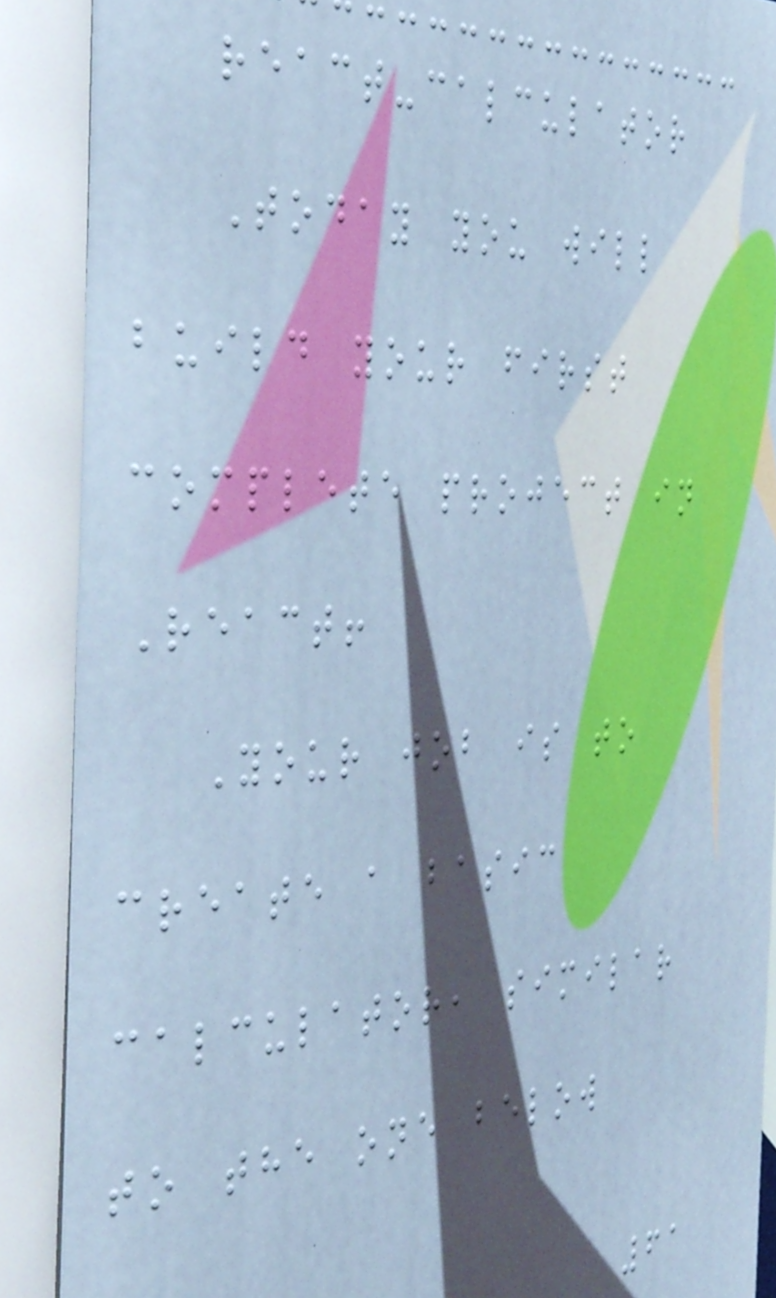react-calculator
Today you will
build your first
complete project in
React!
Your job is to
create a basic
calculator, similar
to the one below
61
